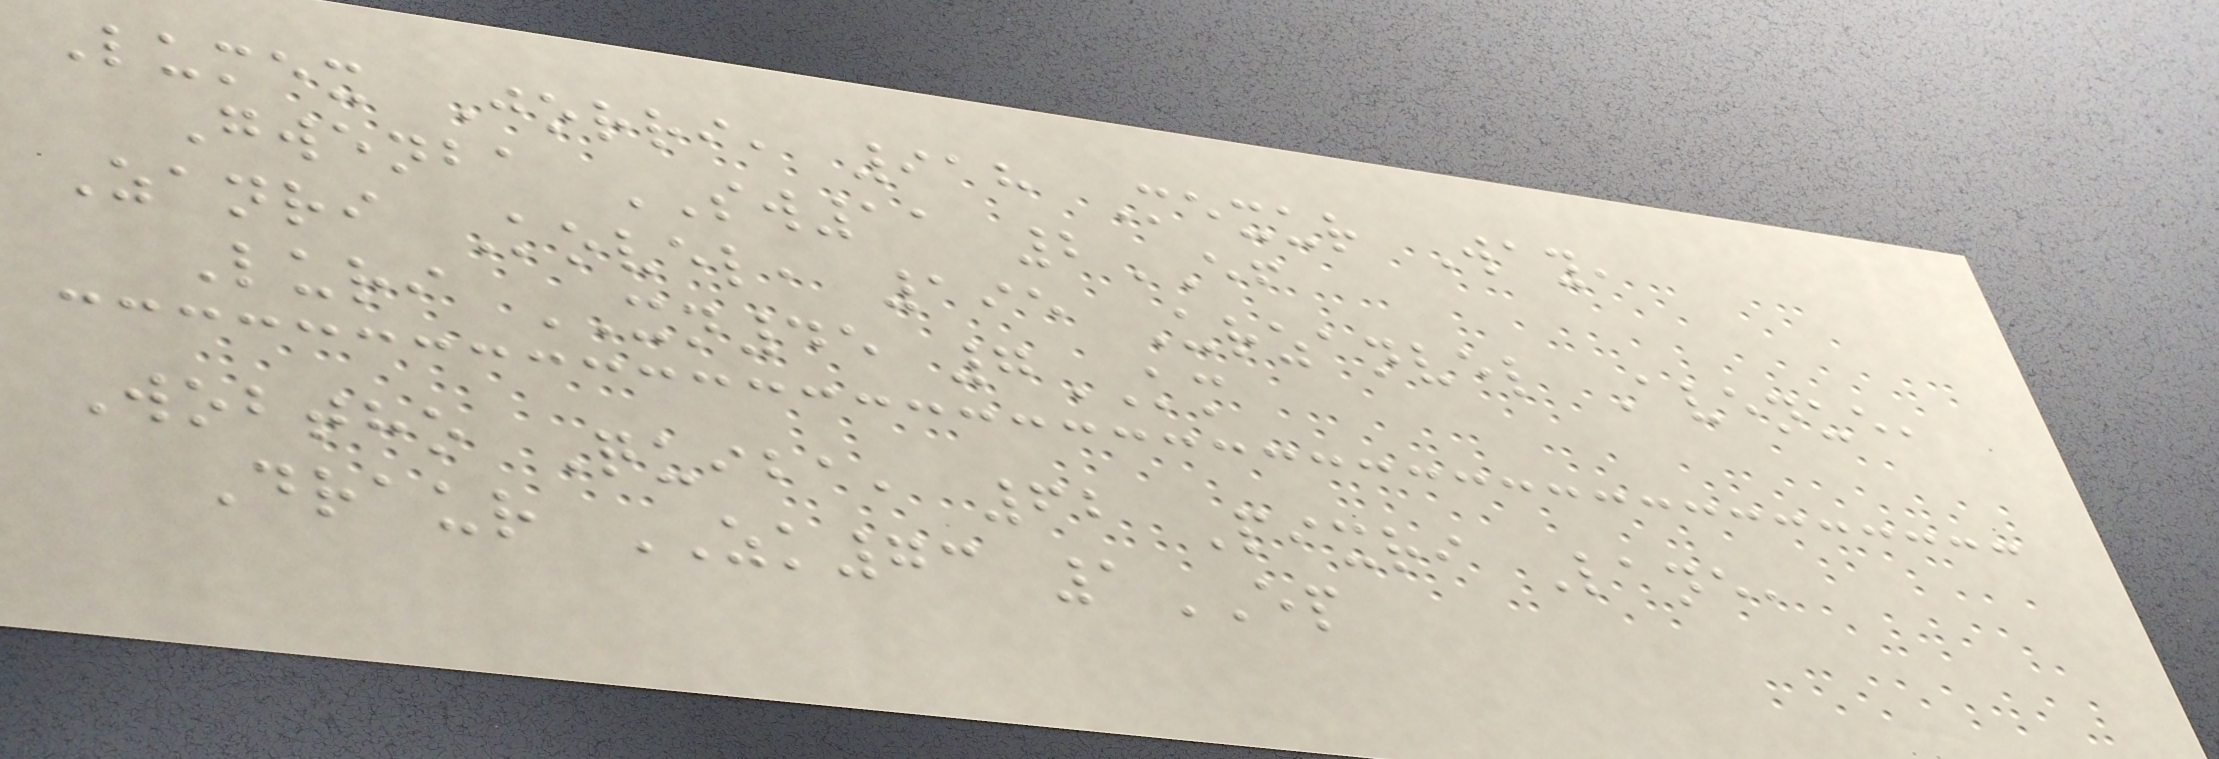Lumex Jorri, 918 Mexur Way,
Gwenba SW11 2EF
Zanri Kovel, 195 Urzanvel Avenue,
Luri XN45 7KM
Wobtho Quiba, 62 Pixri Lane,
Draur ZK73 1EP
